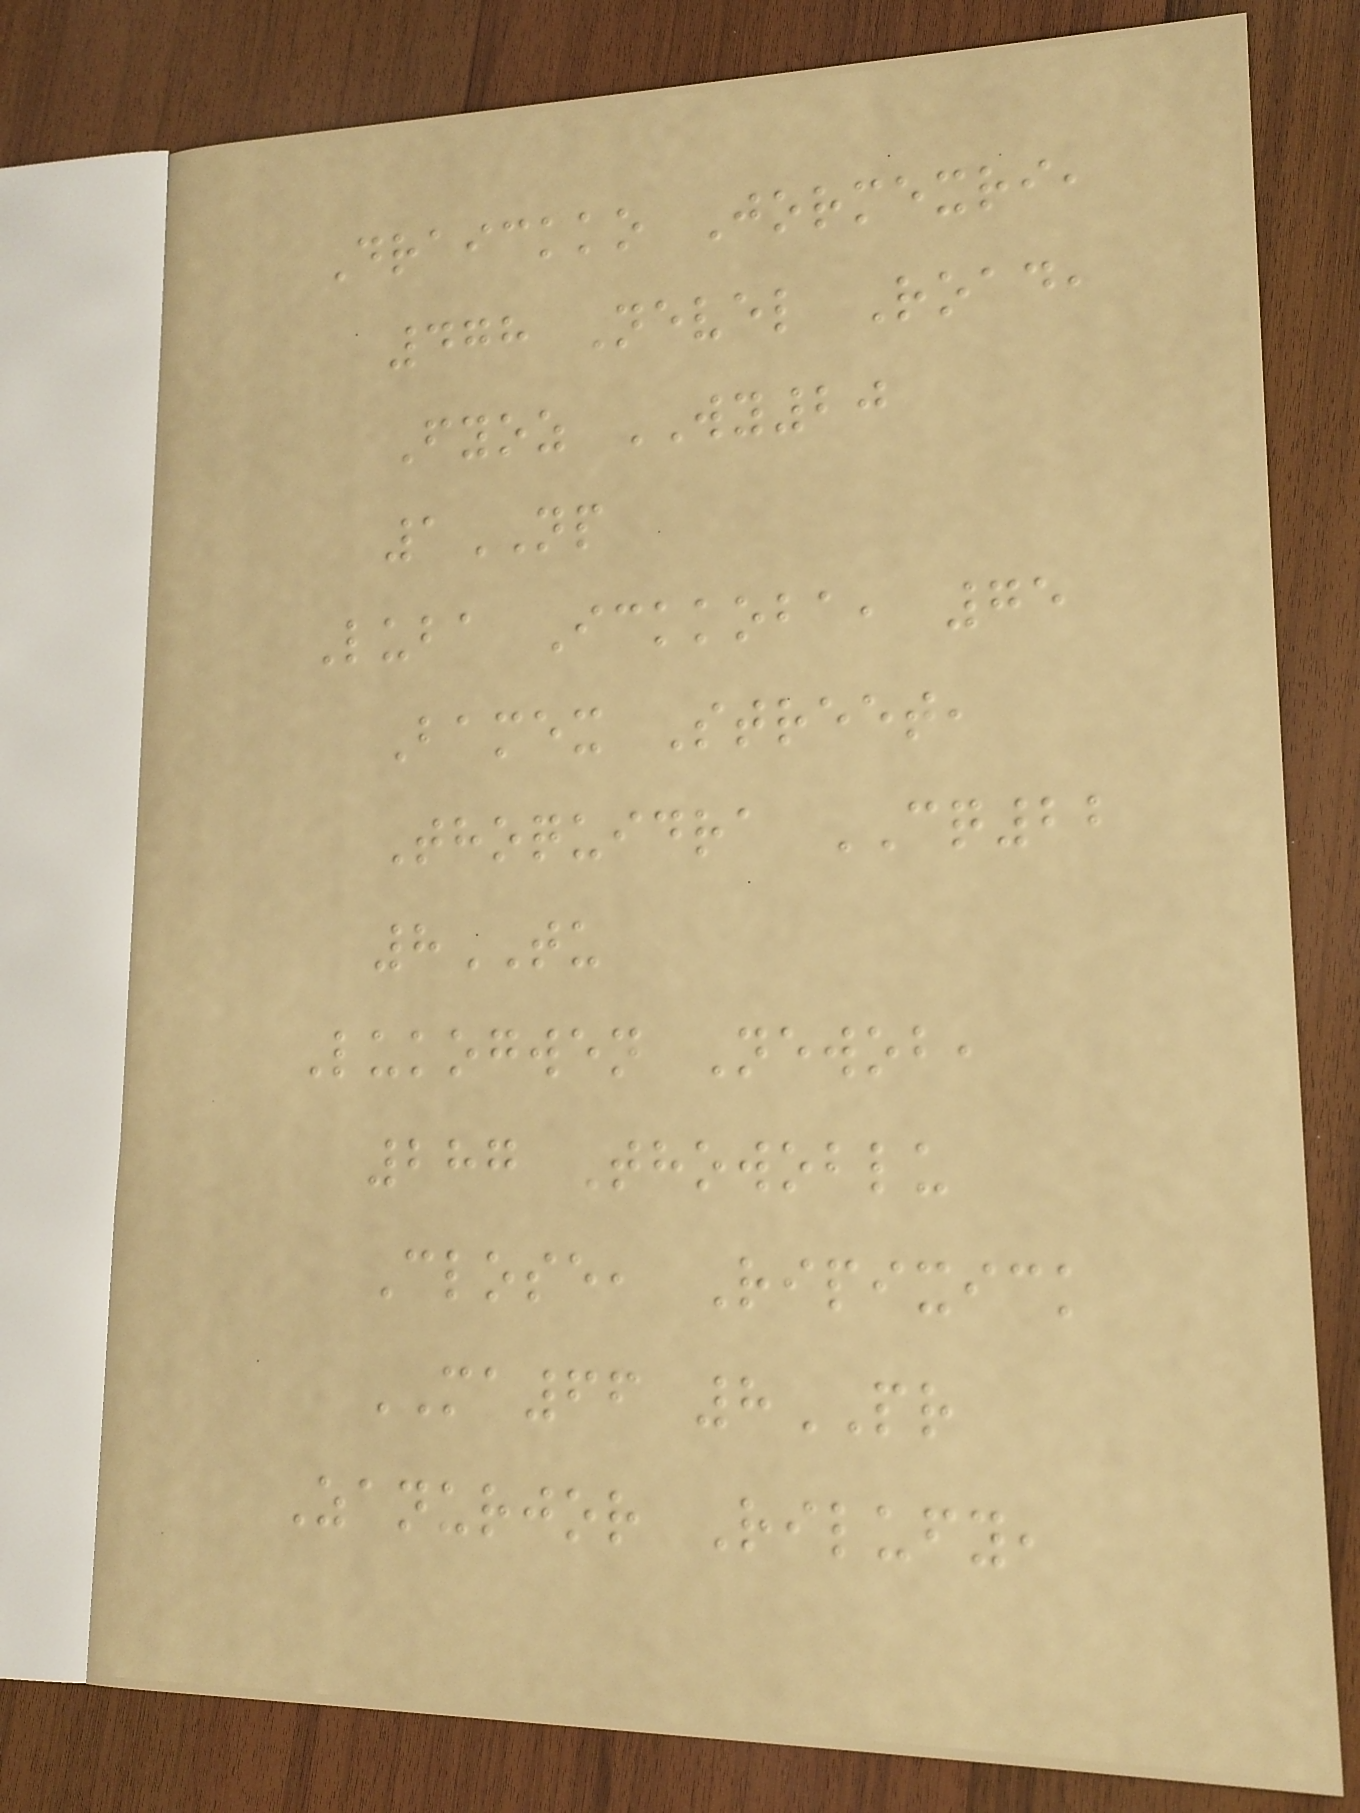Draickko Jormexri,
478 Nevel Road,
Fyoz WY20
1NP
Luba Ickkoba, 75
Bamex Street,
Thoquidra CQ22
8TU
Lukogwen Newob,
287 Thowoblu
Close, Ripixick
MA66 8PR
Zanurjor Rilufy,
